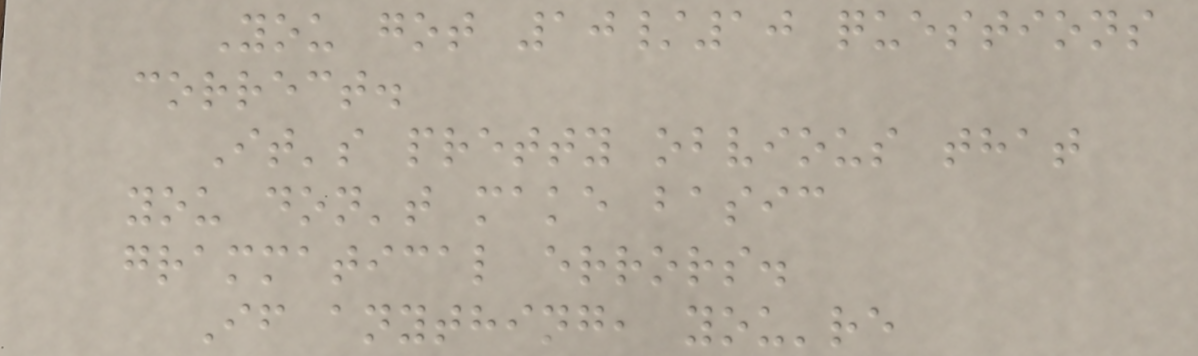You got 10/10 questions
correct.
It's pretty obvious that
you don't make basic
grammatical errors.
If anything, you're
